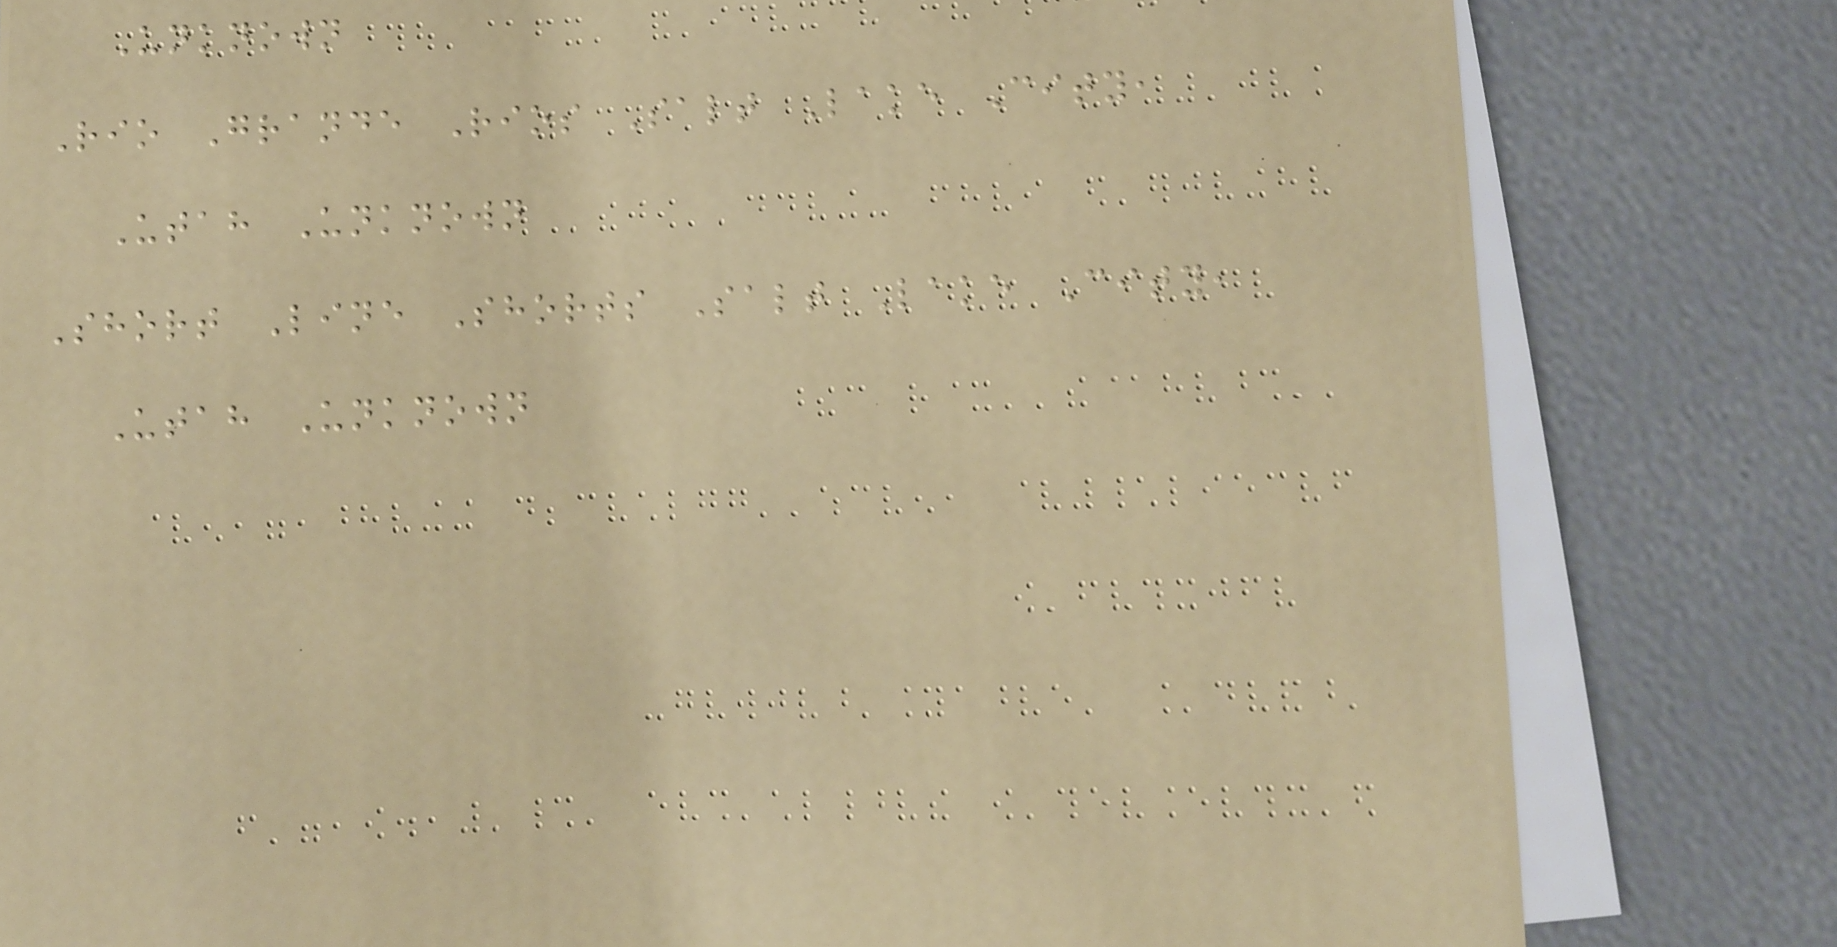Unknown
Rio Grande Rios Salt Lake City,
Utah Unknown
Short Line Shorts Salt Lake City,
Utah Unknown
